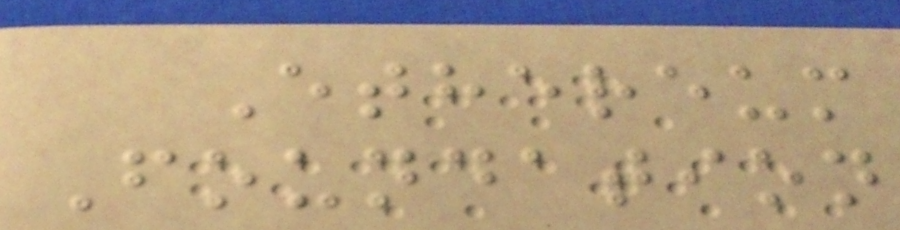Ethereum
Foundation
